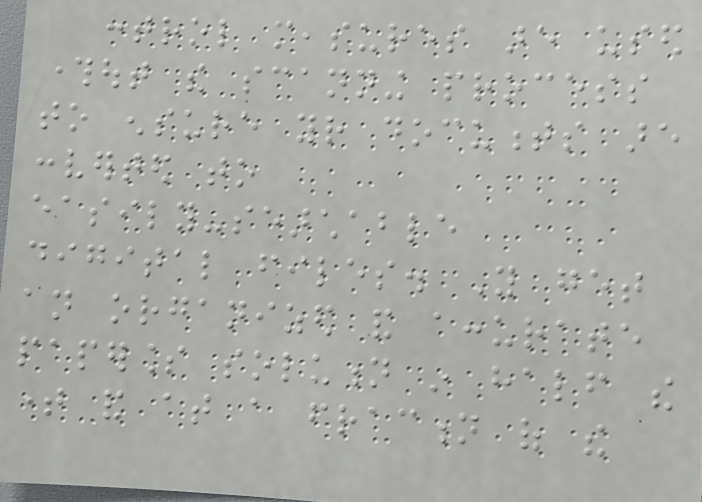control measures are used
throughout the scanning process
to ensure your documents are
converted to
easily-searchable
digital files. You get
an organized and accurate
paperless solution in half the
time and at a fraction of the
